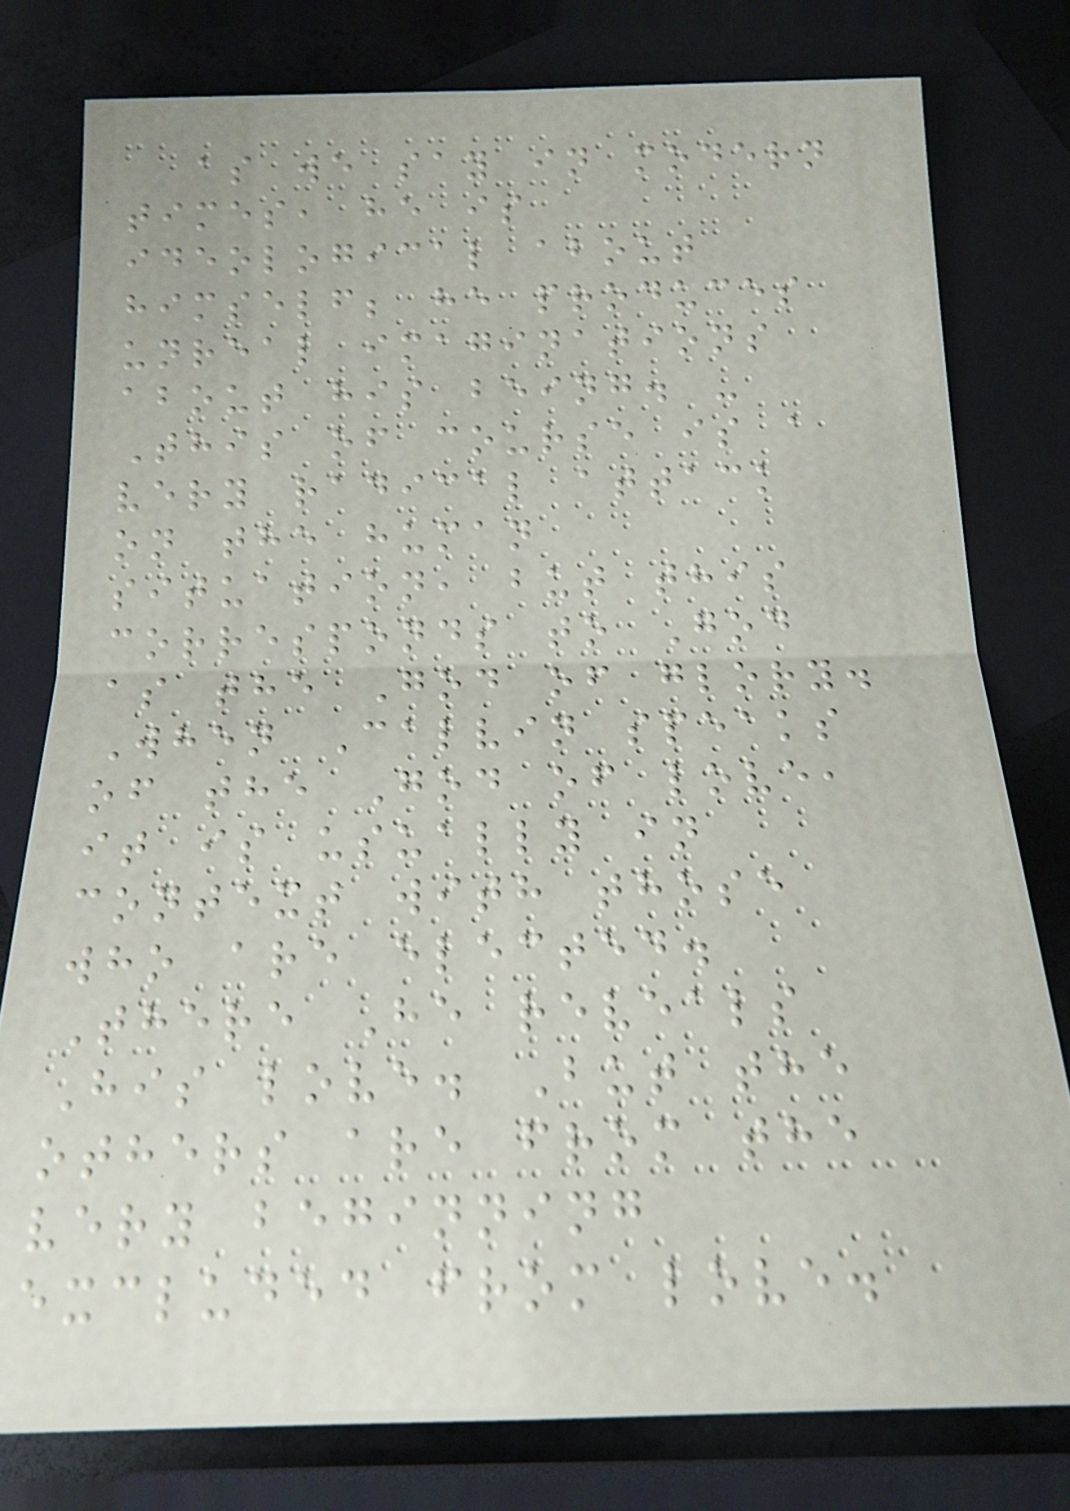as we say in modern
times, he is
ideological about
himself; he produces
unreal imaginations
about his being. -
This of course is a
very radical attack
on the human
situation, but this
corresponds to God
as the God of glory.
When Calvin speaks
of the God of love,
it is usually in
context with those
who are elected.
There He reveals
His love. But the
others are from the
very beginning
excluded from love.
